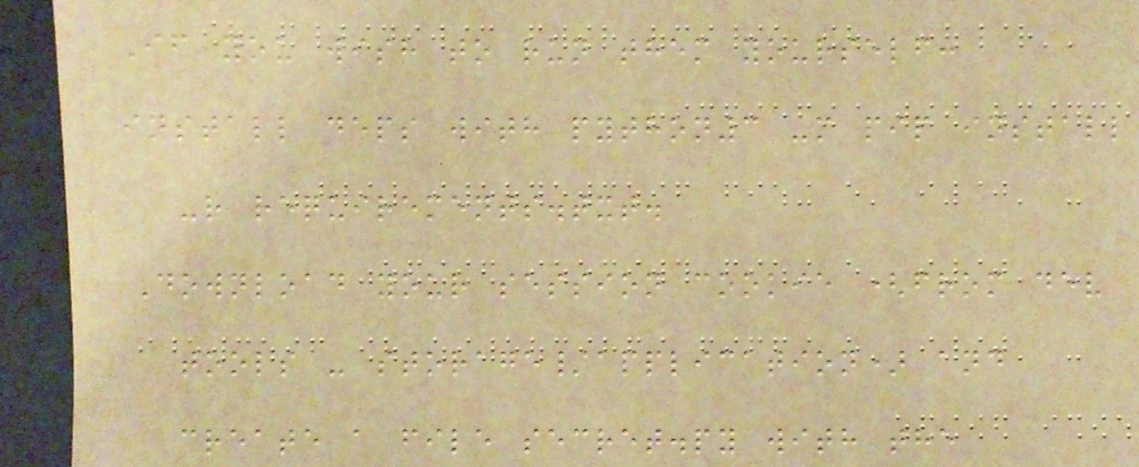If you wish to run them yourself:
install deps with python3 -m pip install
-r requirements.txt.
Download your session cookie (from dev
tools - storage/application) and
create a file secret.py with the
